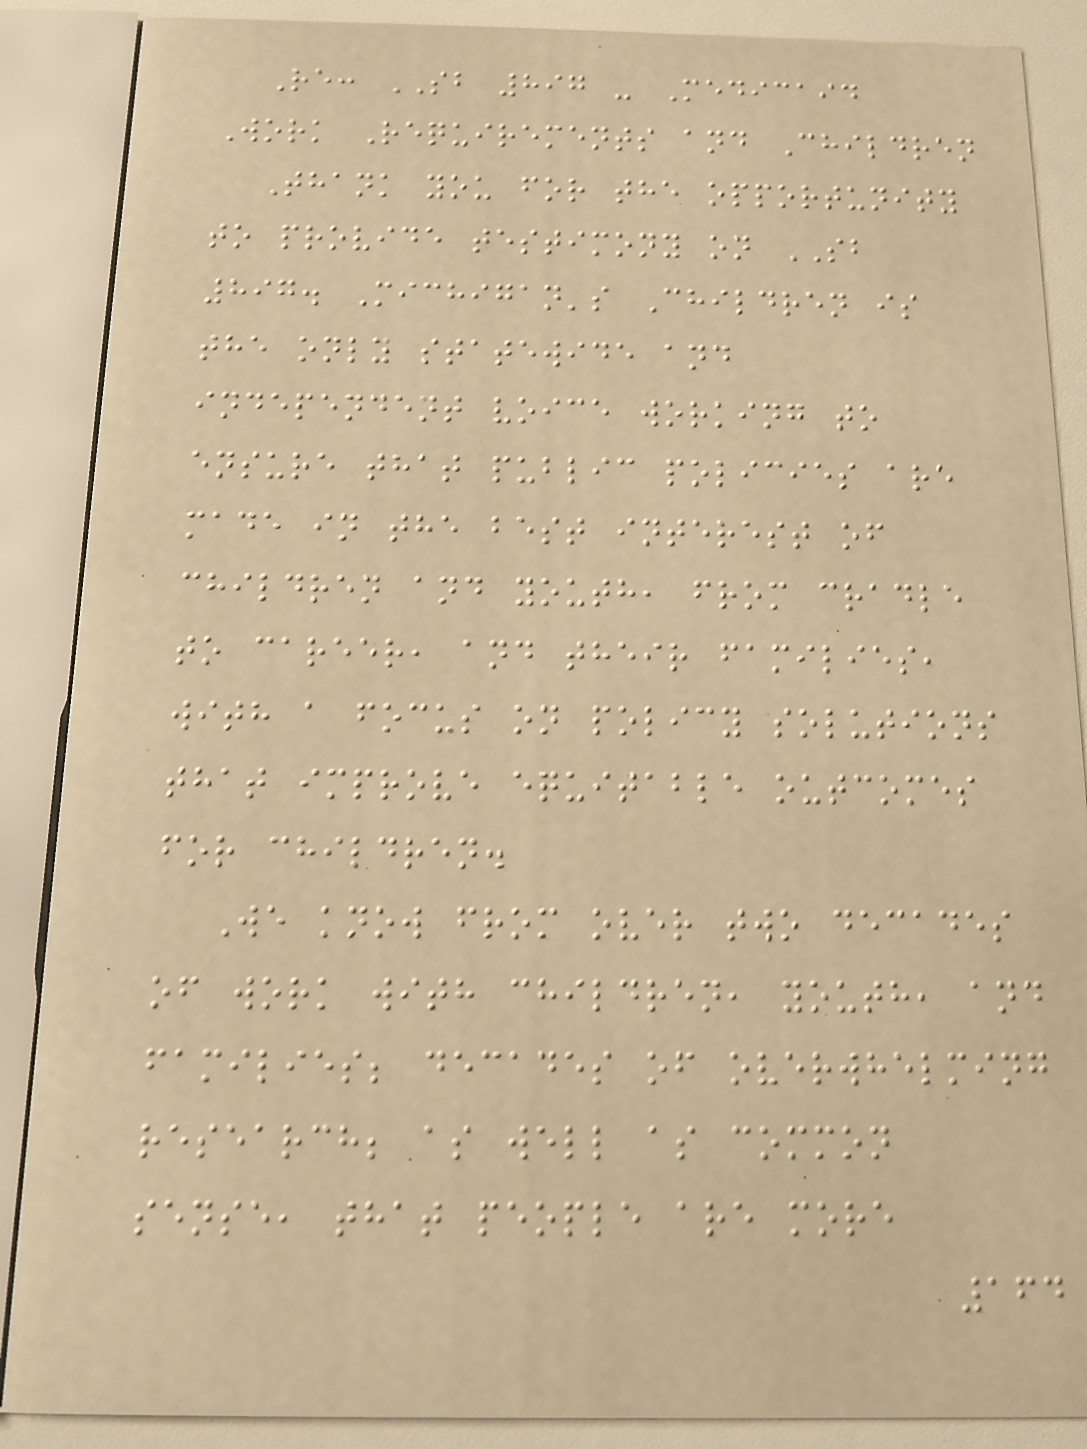Re: SB 897 - Medicaid
Work Requirements and Children
Thank you for the opportunity
to provide testimony on SB
897. Michigan's Children is
the only statewide and
independent voice working to
ensure that public policies are
made in the best interest of
children and youth, from cradle
to career, and their families,
with a focus on policy solutions
that improve equitable outcomes
for children.
We know from over two decades
of work with children, youth, and
families; decades of overwhelming
research; as well as common
sense, that people are more
164
